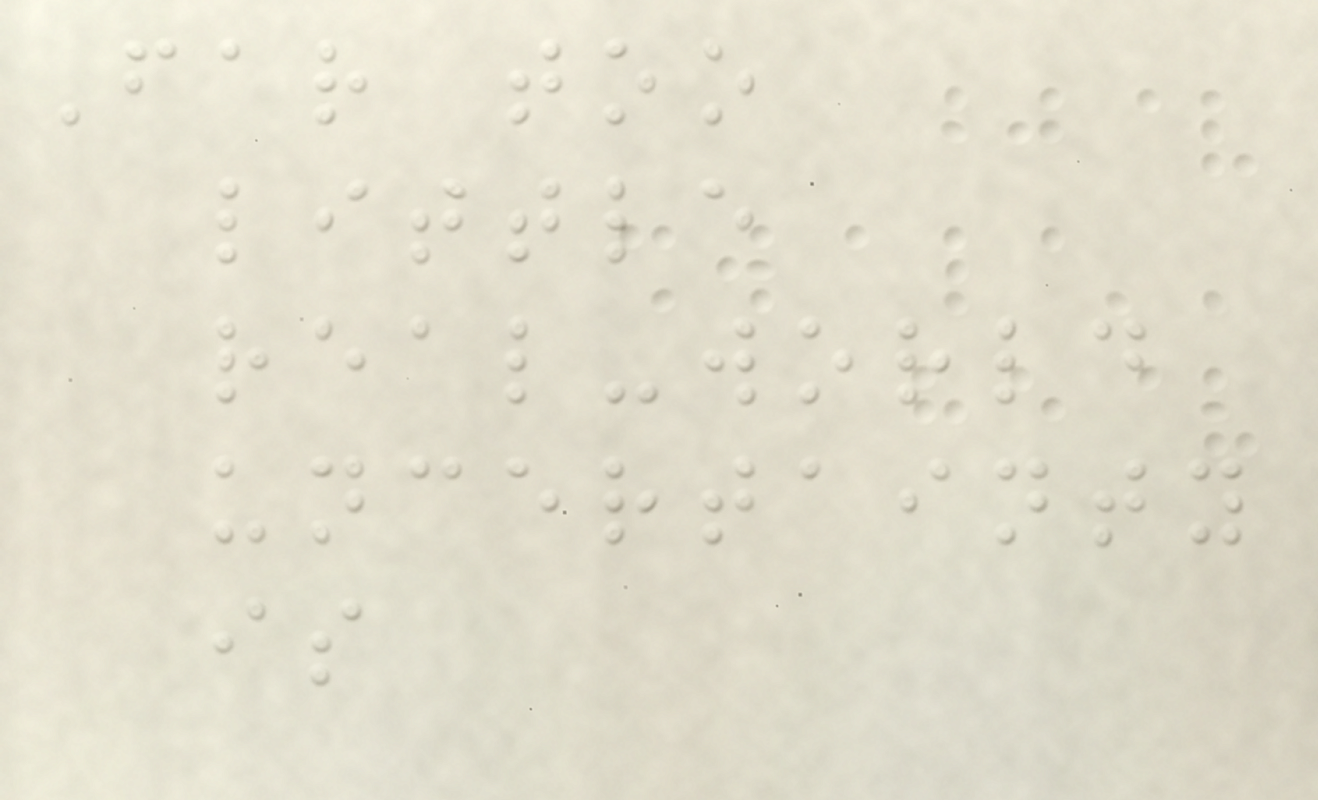Far too
little
real-world
uncertainty
is
